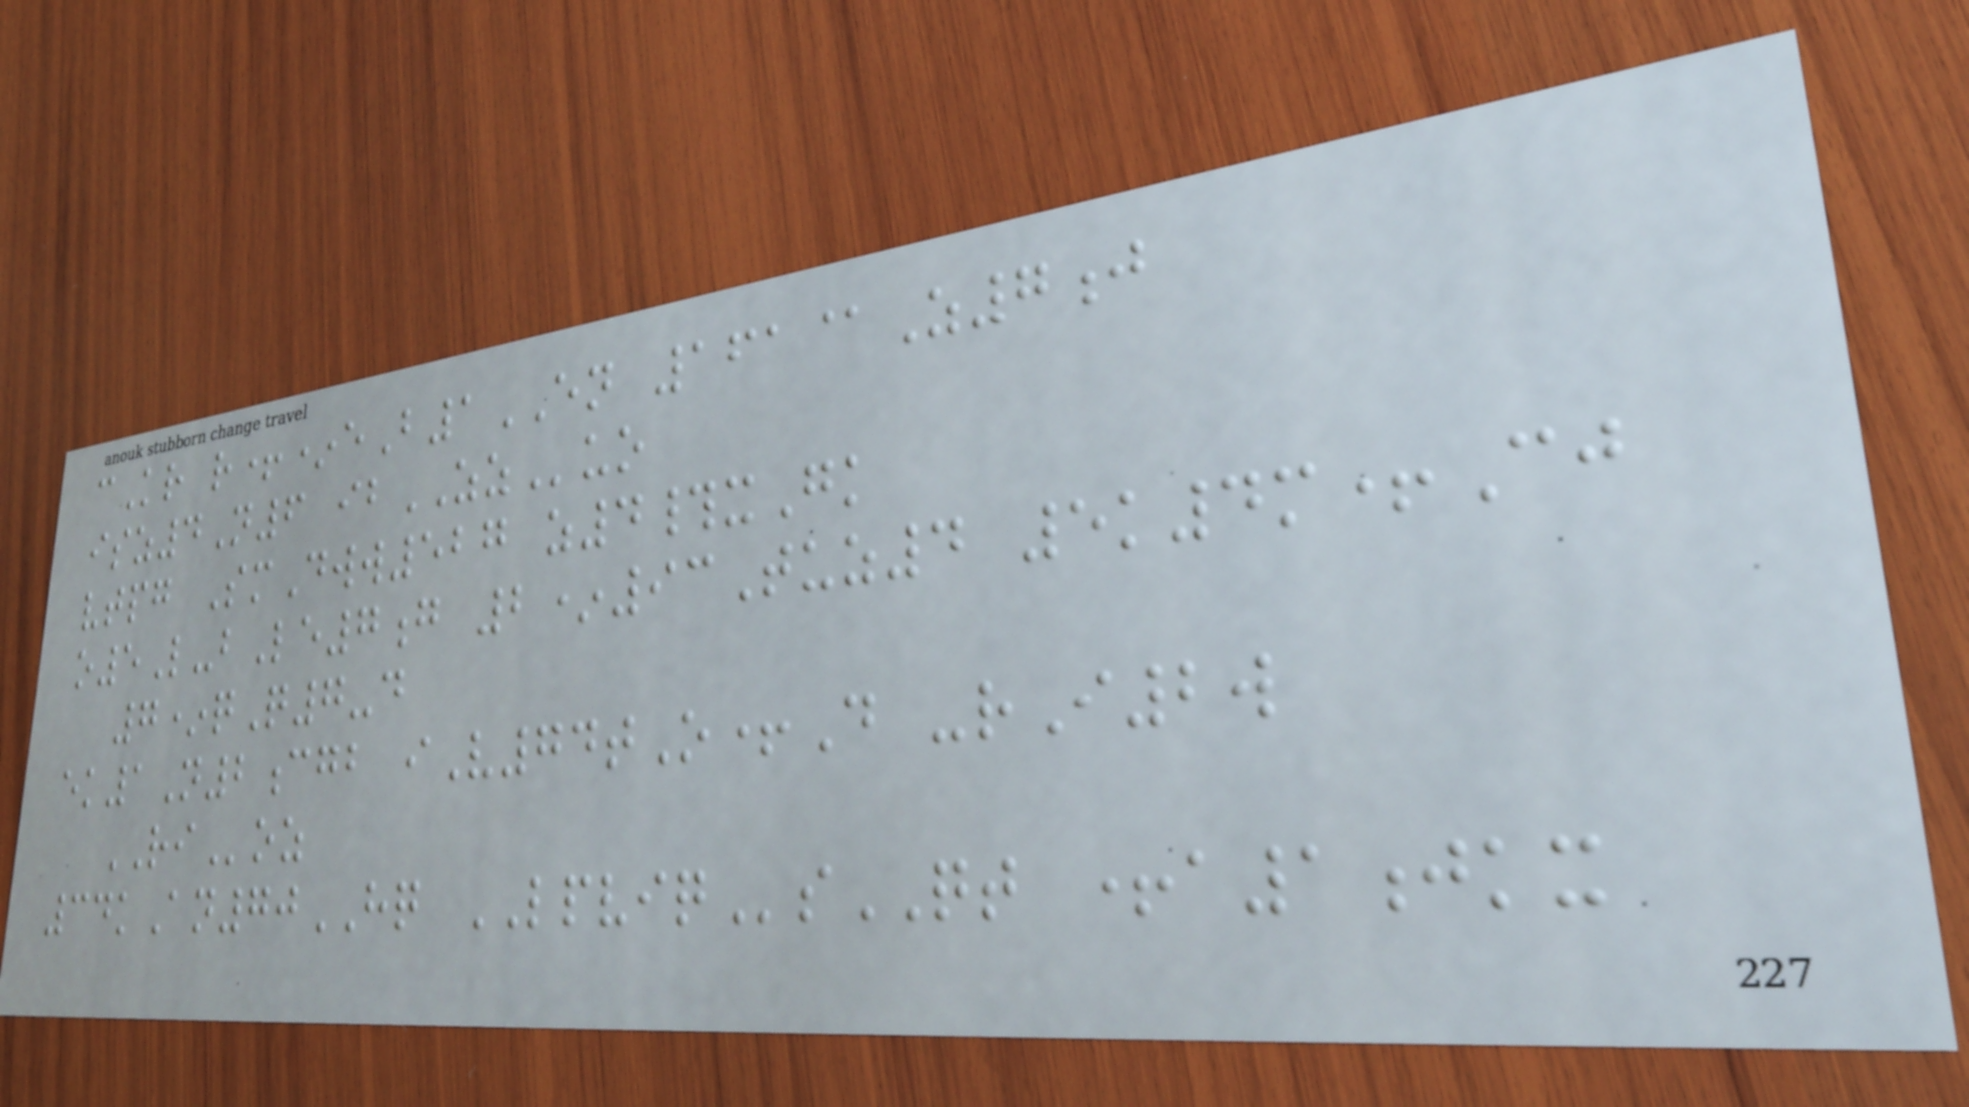cKr r+*eB1EN 161@Z7j
isz4N6 ibZZuo
vtpg SmDww527 z4#xGk
o5L-bLe7g 2*93Tuz4 5k4m+Cj
7*qQ7-d
ek1N2cgb iV74tO+D -rI2w
RIoz
34kAn70HQ LPVIQsQT +a1jkx
